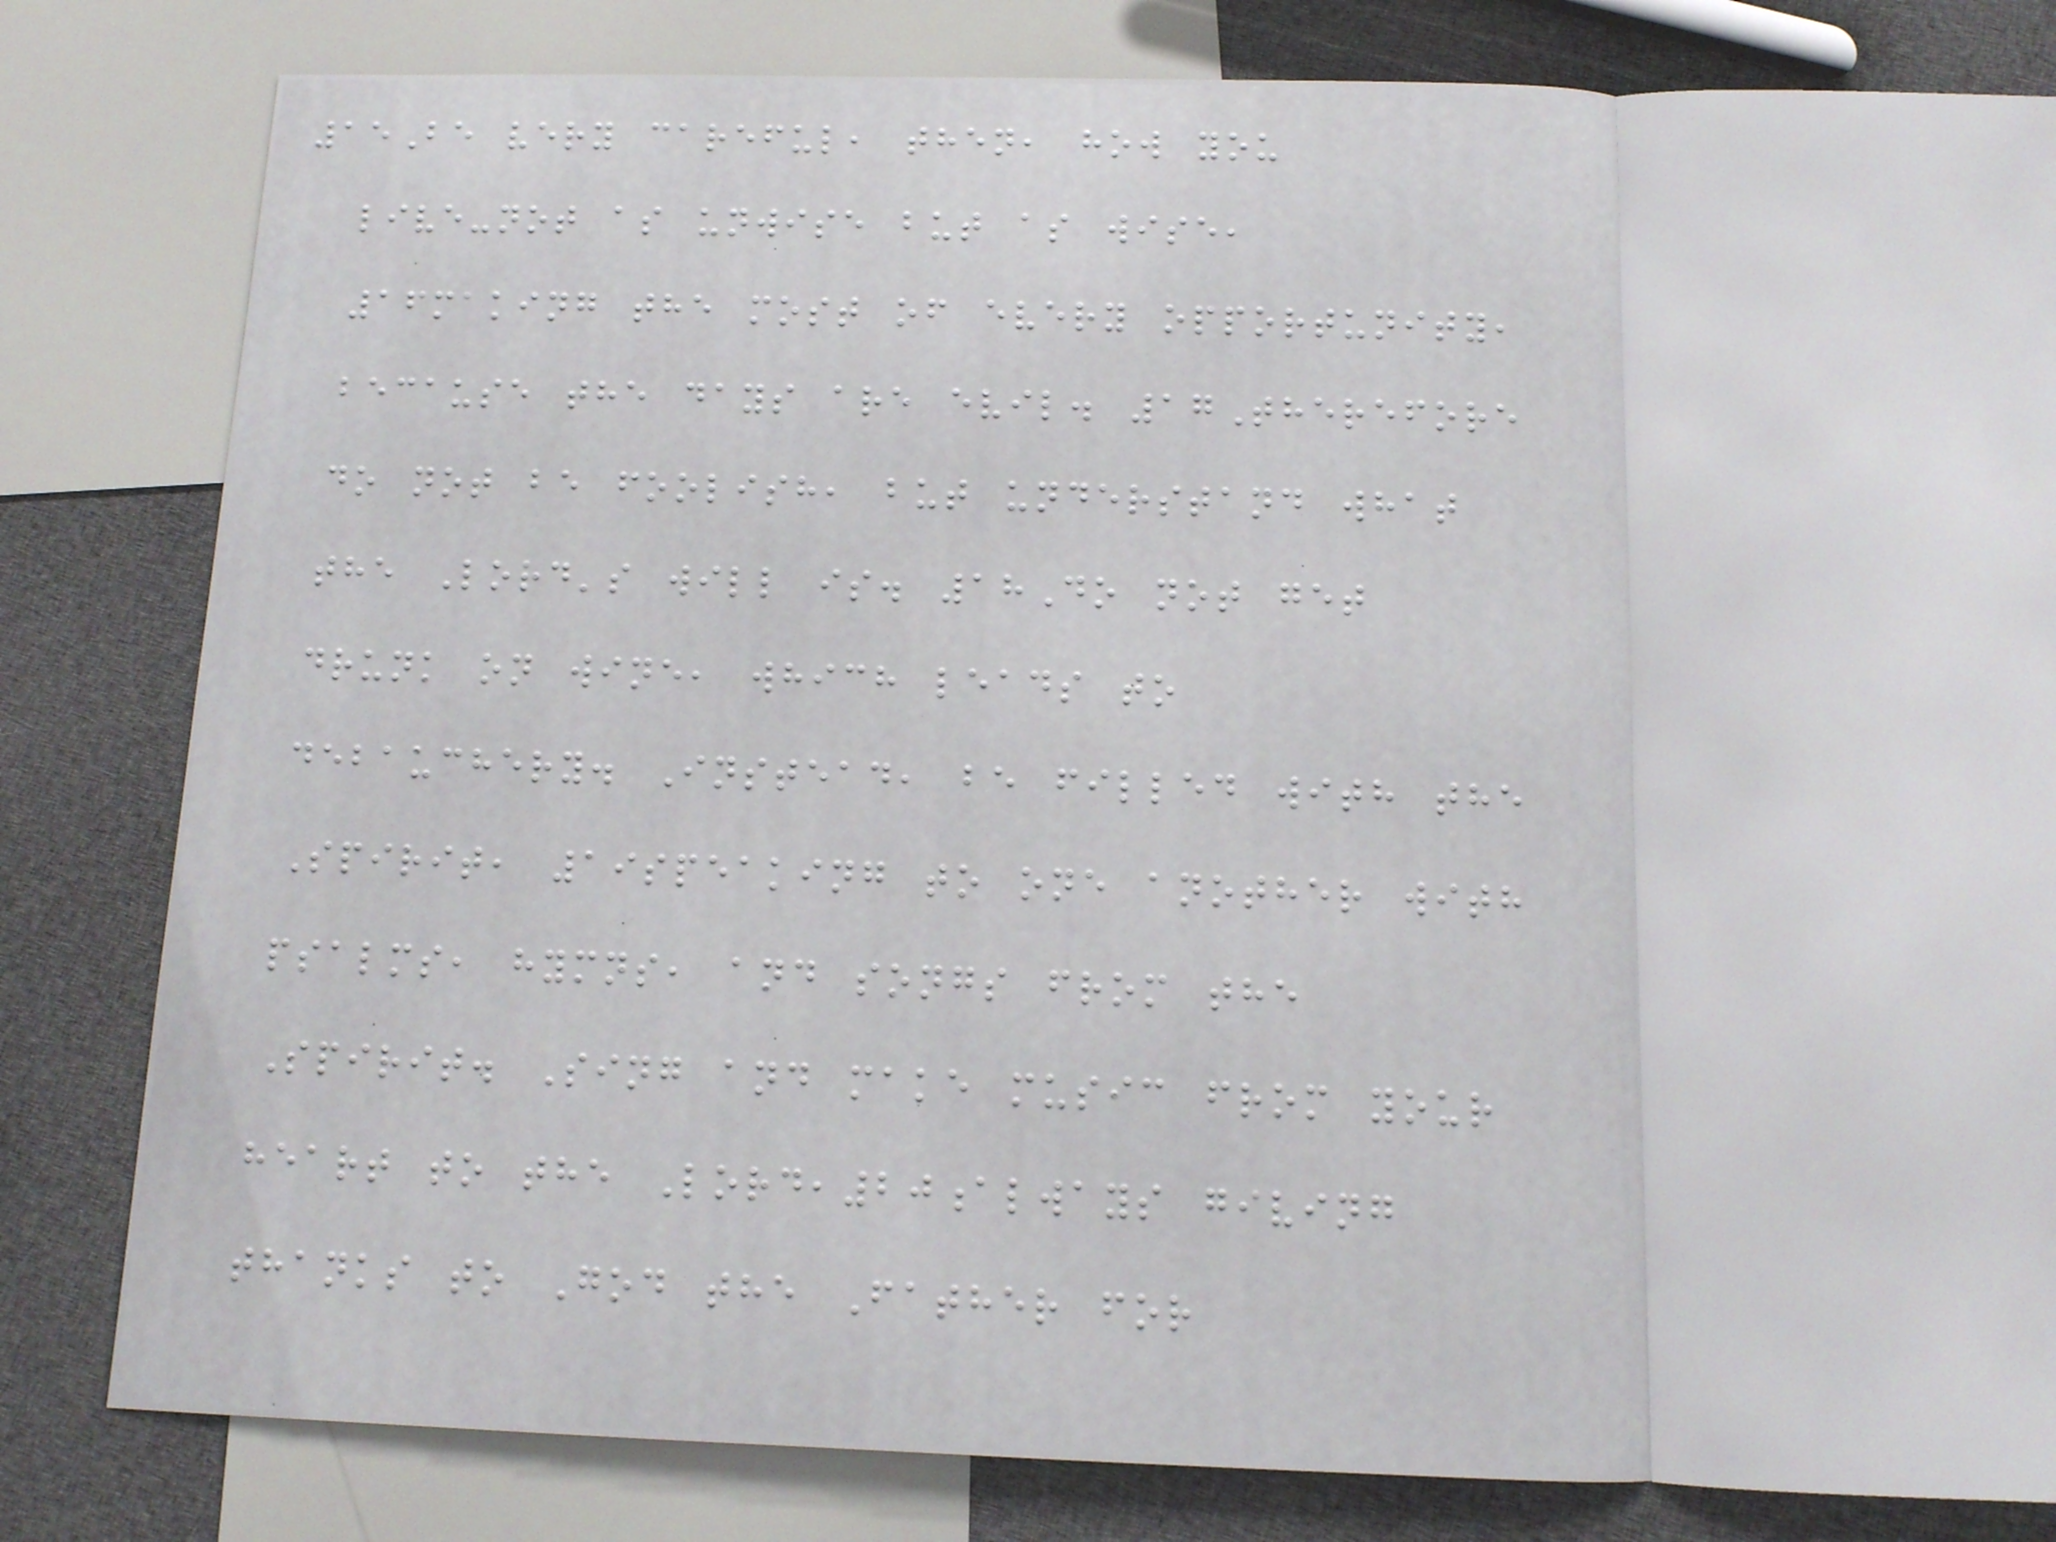15Be very careful, then, how you
live-not as unwise but as wise,
16making the most of every opportunity,
because the days are evil. 17Therefore
do not be foolish, but understand what
the Lord's will is. 18Do not get
drunk on wine, which leads to
debauchery. Instead, be filled with the
Spirit, 19speaking to one another with
psalms, hymns, and songs from the
Spirit. Sing and make music from your
heart to the Lord,20always giving
thanks to God the Father for
